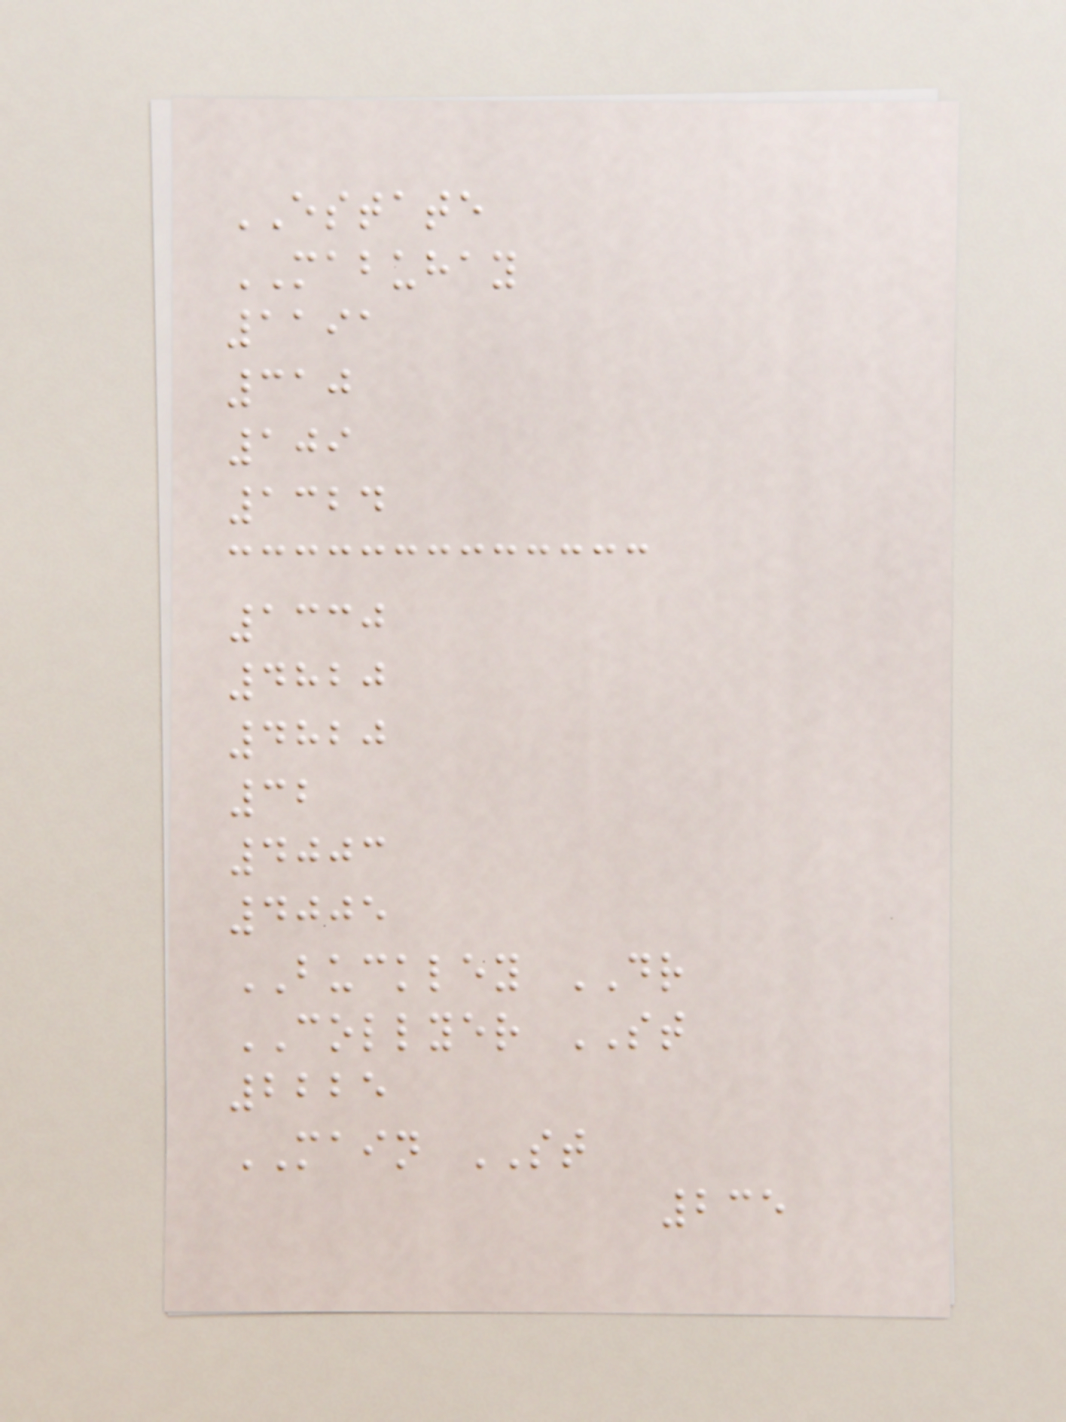ESTATE
MABUHAY
1191
310
109
1324
1330
4820
4820
32
4003
4005
BUCKLEY DR
COLLYER ST
2225
MAIN ST
235
